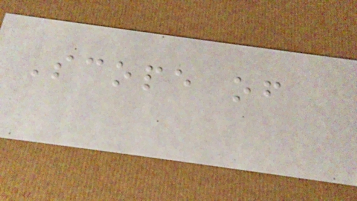Scope of
